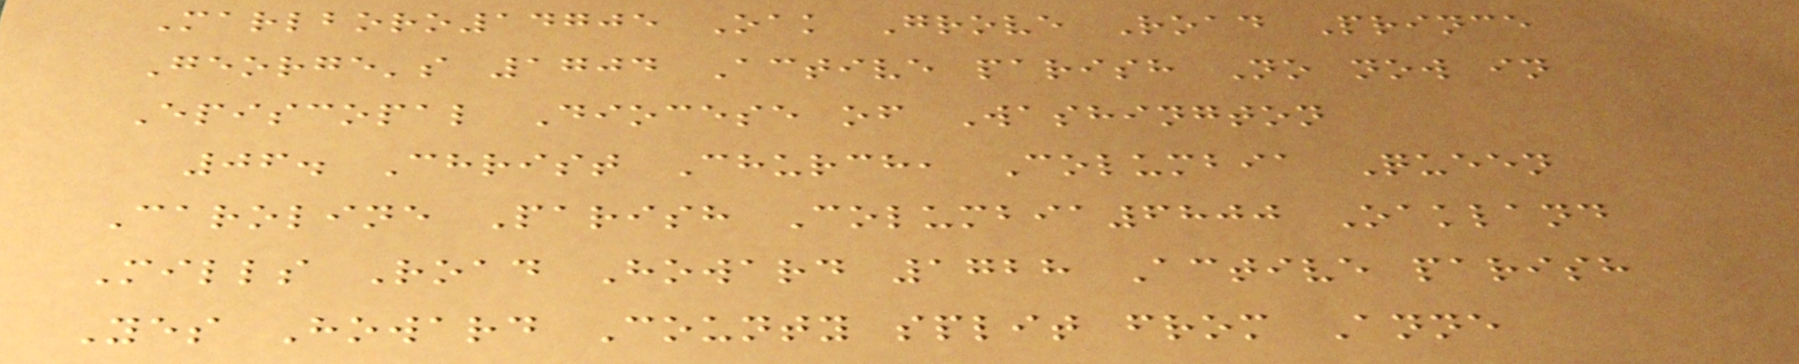Marlboro14705 Oak Grove Road Prince
George's 1704 Active parish No now in
Episcopal Diocese of Washington
06. Christ Church, Columbia Queen
Caroline Parish Columbia6800 Oakland
Mills Road Howard 1728 Active parish
Yes Howard County split from Anne
